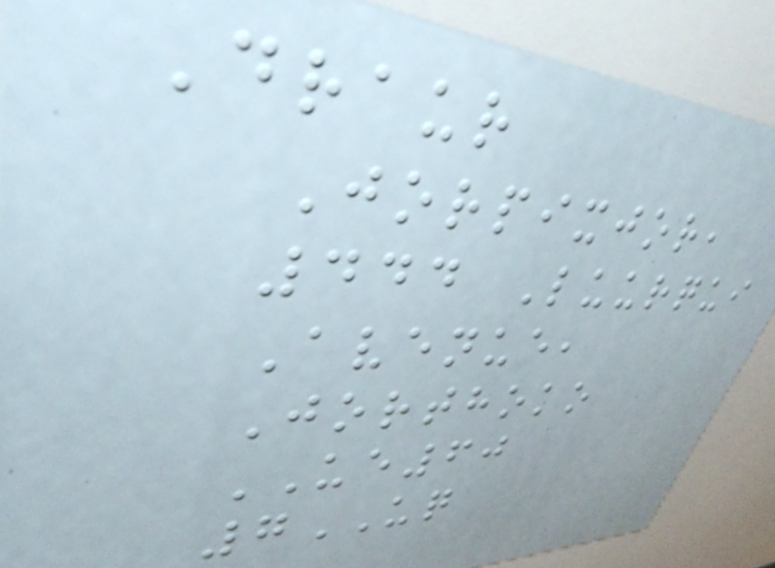Draur
Jorpixjor,
444 Luurqui
Avenue,
Jorthoko
UE60
7UQ
